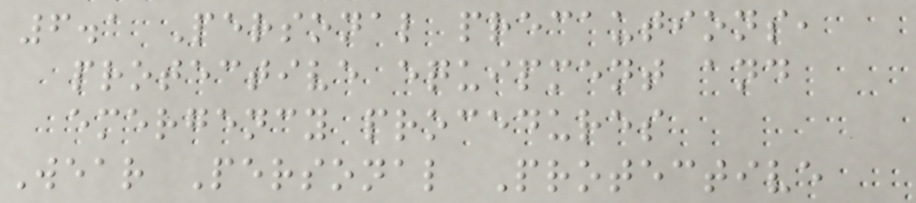6.1 Personal precautions,
protective equipment and
emergency procedures
Wear Personal Protective
